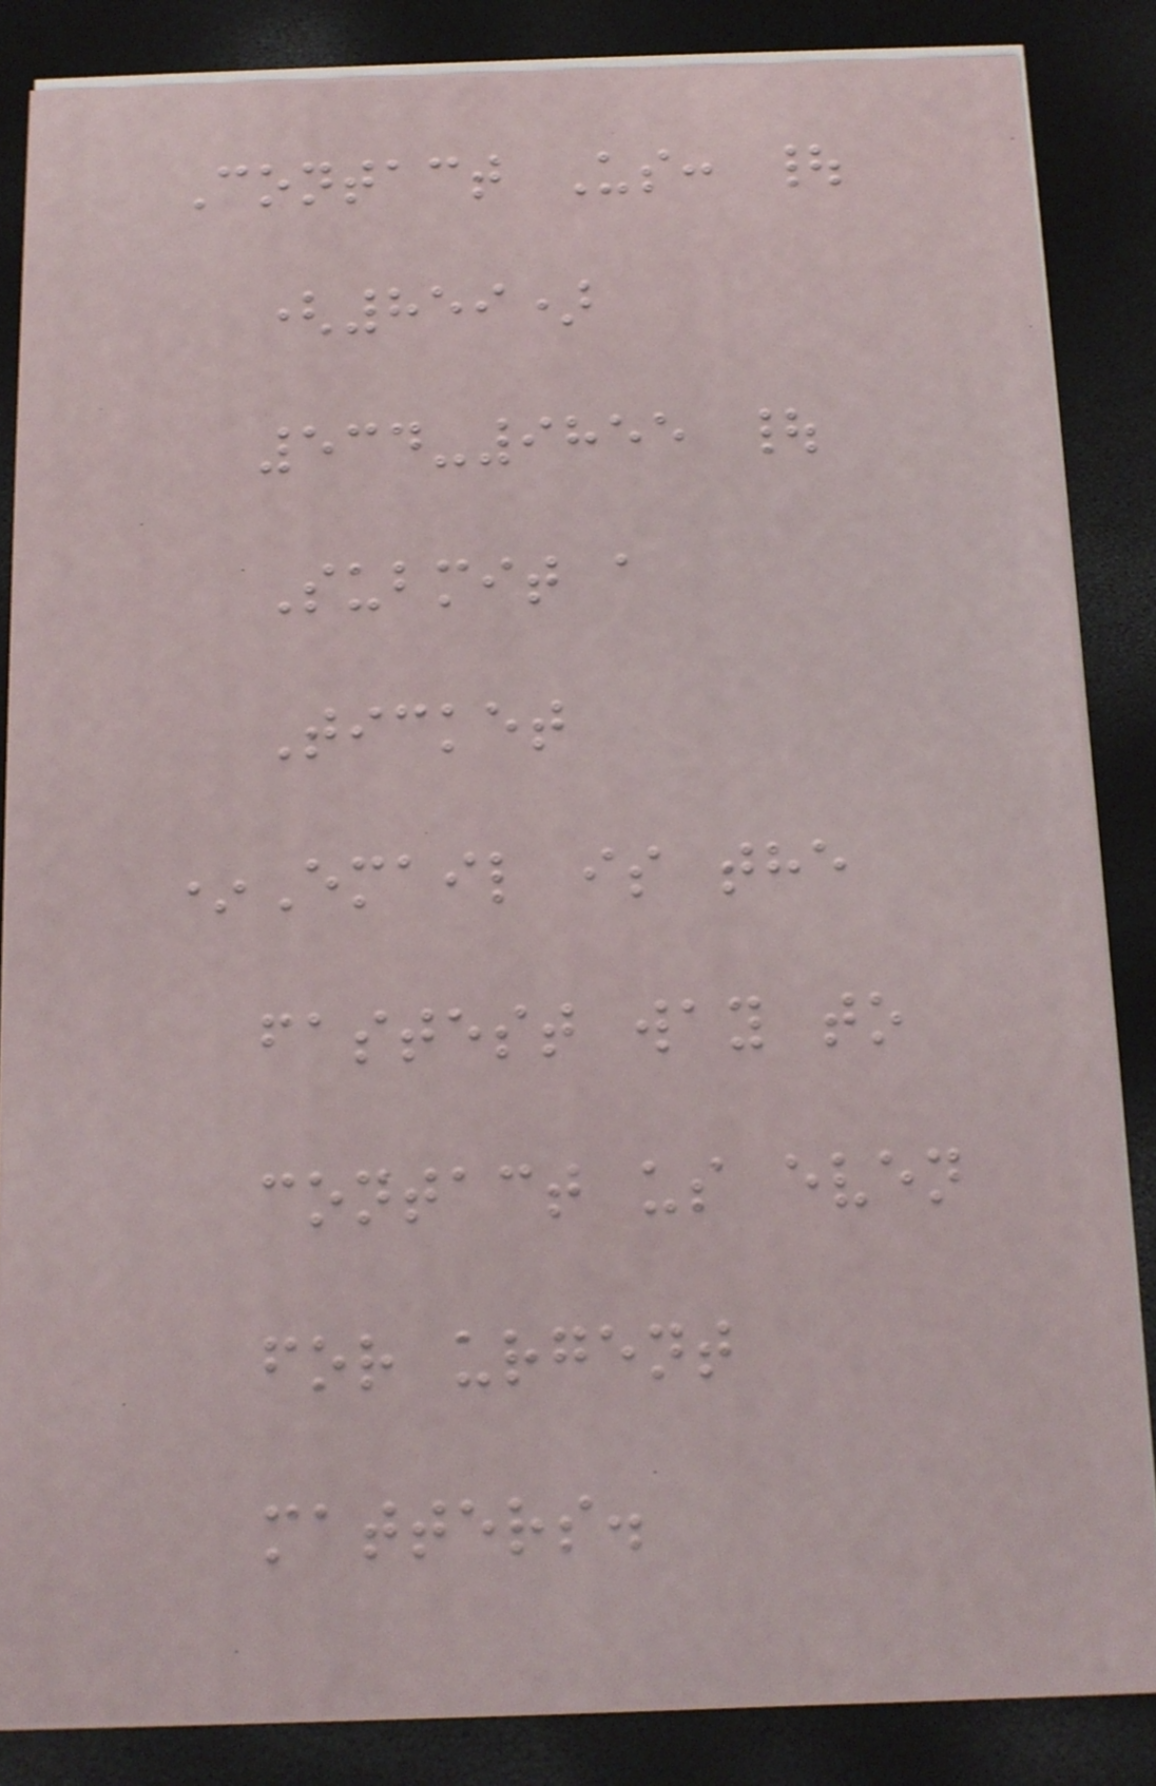Contact Us: |
(859)
534-9855 |
Submit a
Ticket
*Email is the
fastest way to
contact us even
for urgent
matters.
